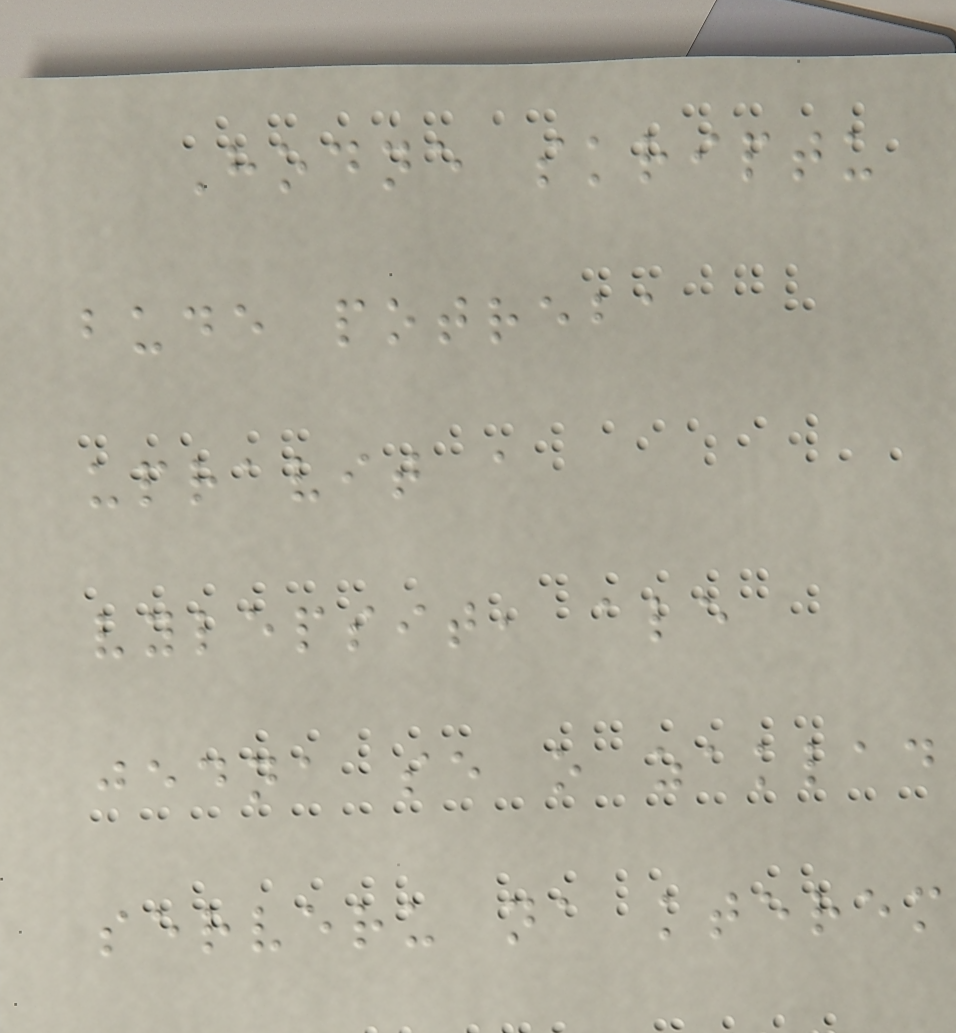Hodne skriptu
bude potreba
upravit a
vylepsit, ale
jedna se o zaklad
serveru na kterem
